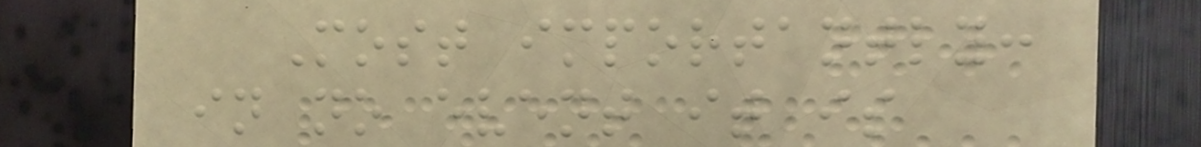Most importantly:
in no event it is
